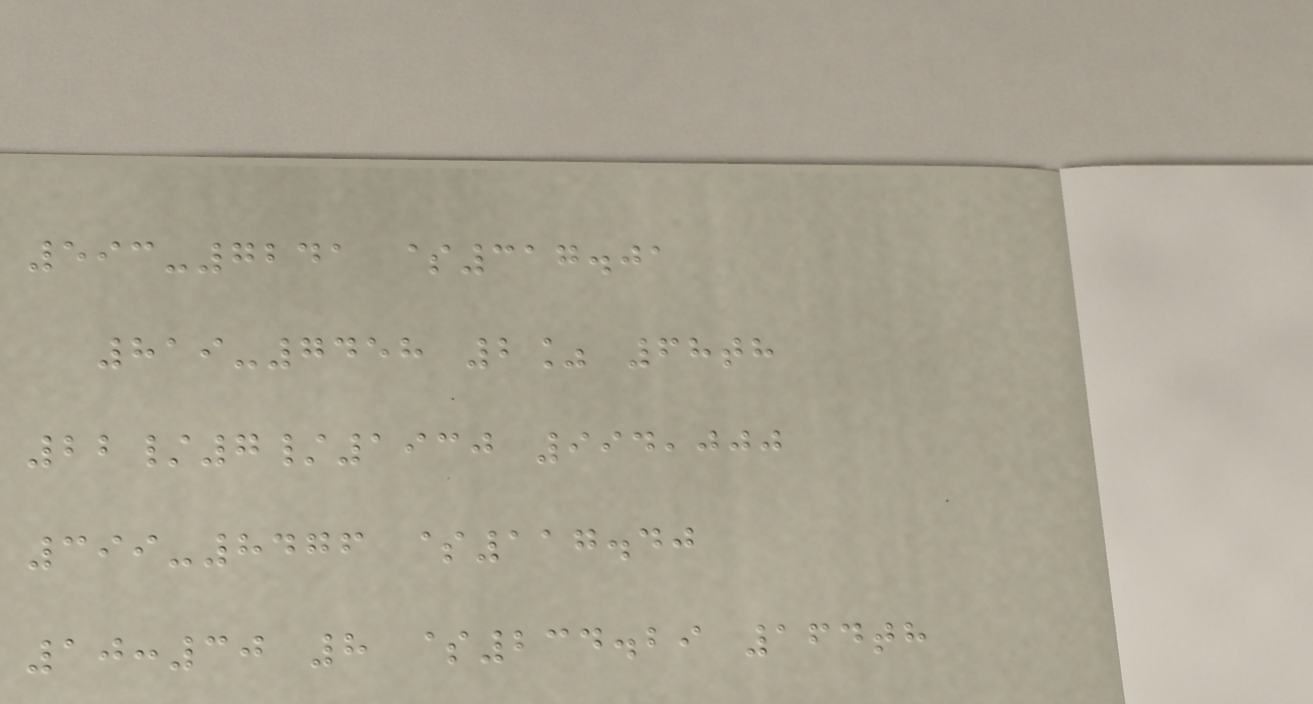593-7241 $317.01
819-7458 2% 68th
22/7/1930 994,000
399-8476 $117.40
10:30 8 $234.29 164th
